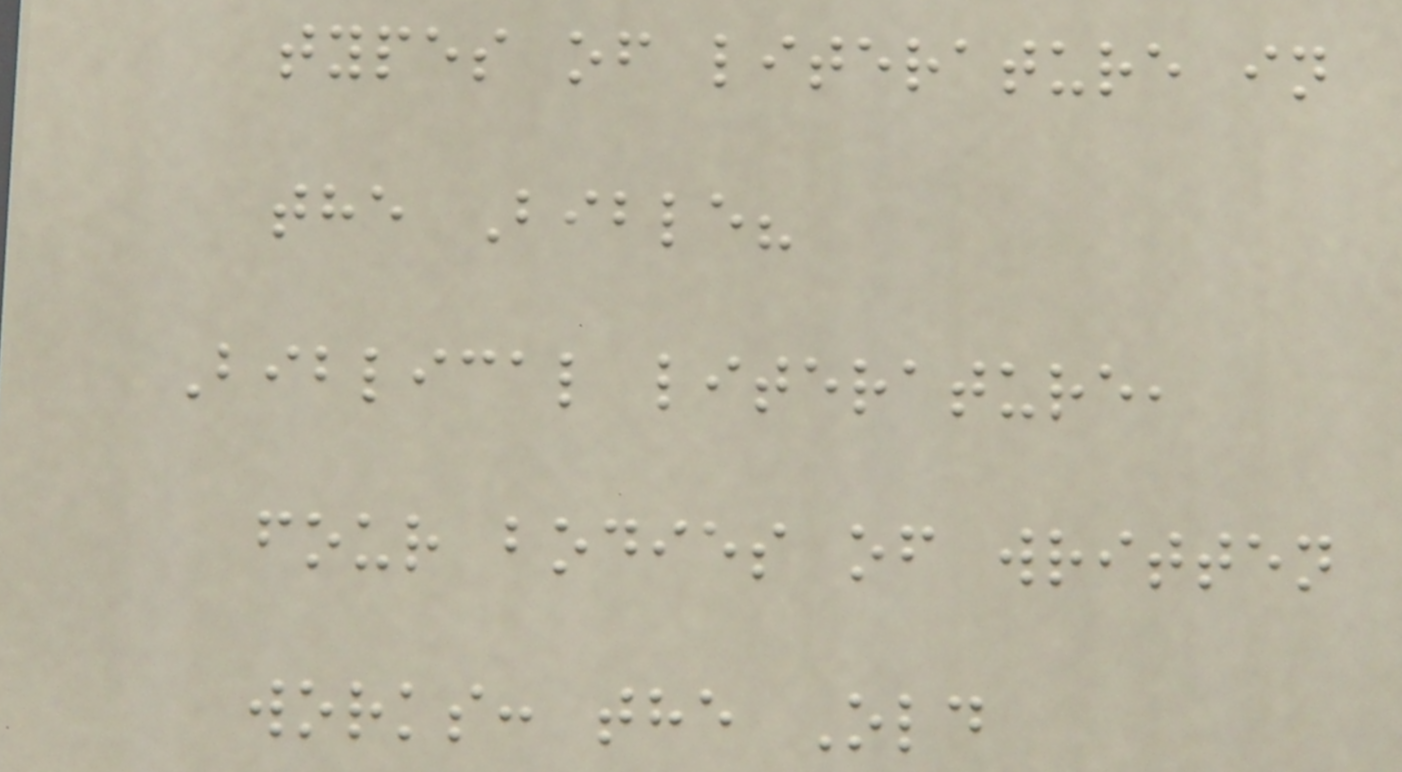types of literature in
the Bible?
Biblical literature,
four bodies of written
works: the Old
